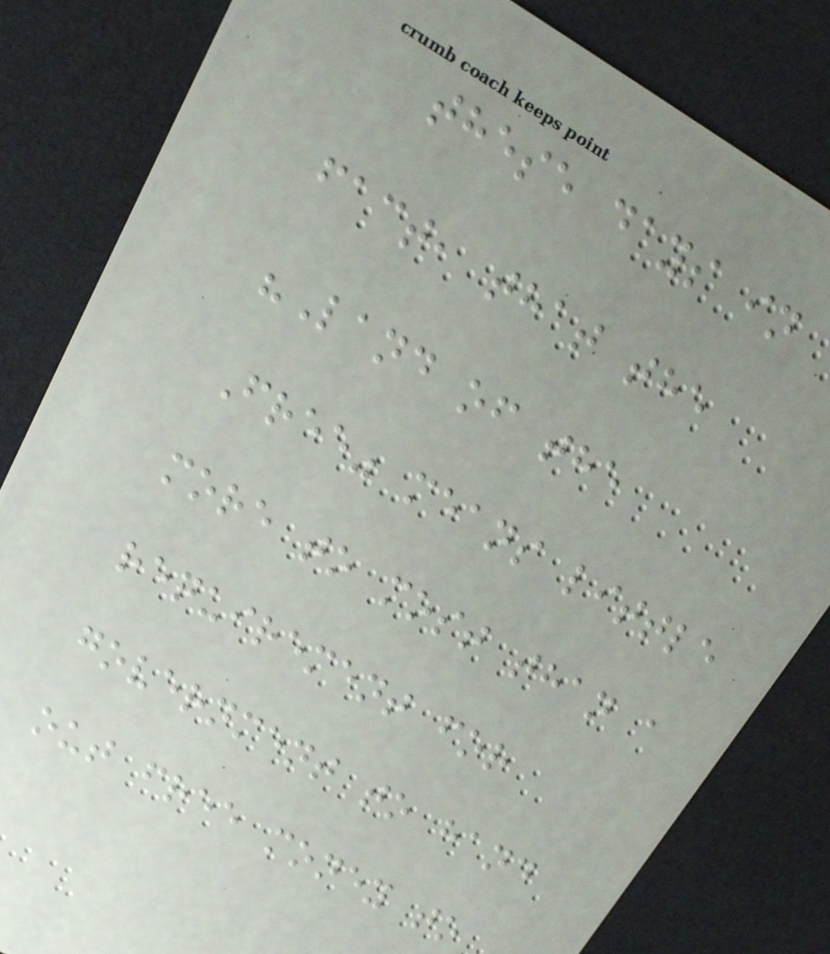these days in
fact, that the
"Land of the
Free" means little
more to most than a
requirement for
government to hand
out free money to
